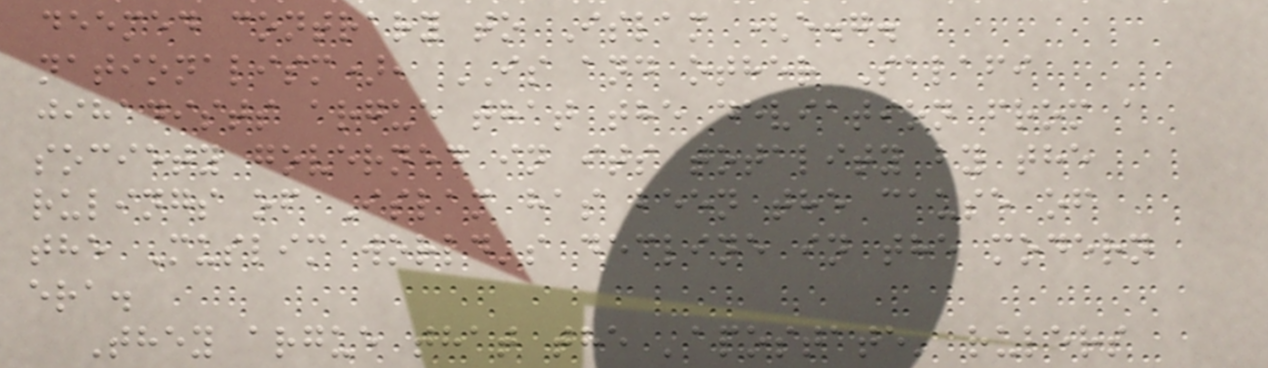deemed contrary to Islam (e.g.
nationalism), IS and other Salafi
jihadists argue that the deviation from a
society governed in its totality by the
rulings of Islam has been the cause of
the Muslim world's decline in the modern
era.
They argue that the 'apostate' rulers
